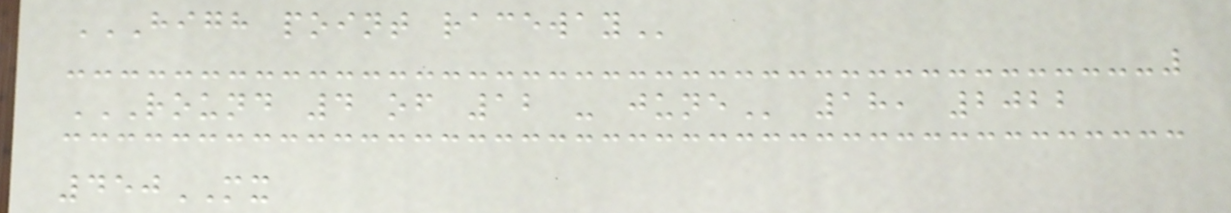HIGH POINT RACEWAY
ROUND 4 OF 12 - JUNE 18, 2022
450MX
